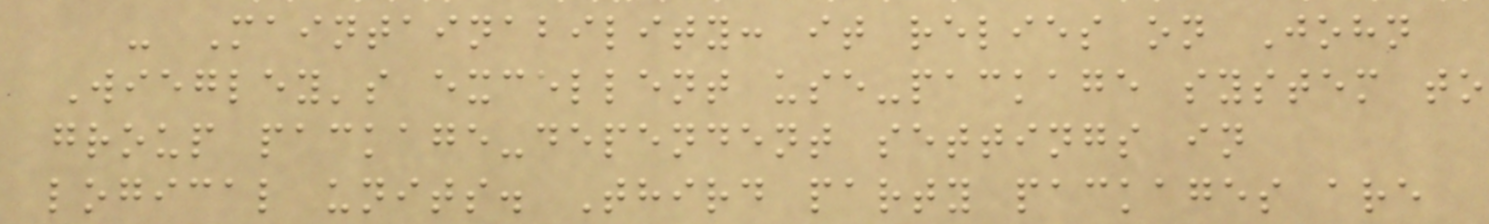- Maintainability: it relies on John
Wiegley's excellent use-package system to
group package-dependent settings in
logical units. Third party packages are
